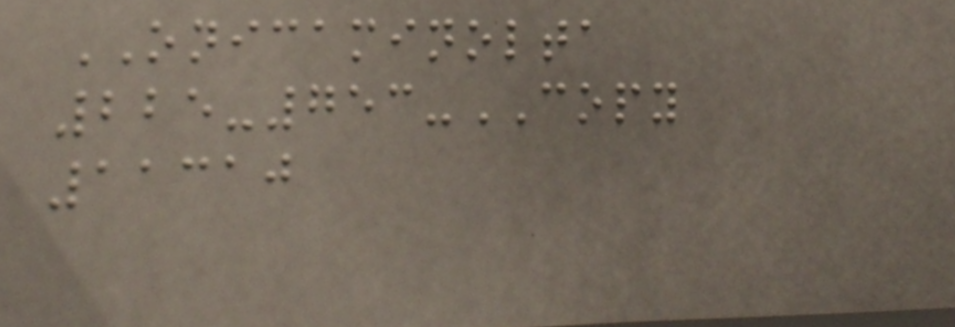ONICAMINOLTA
225-753-COPY
11310
